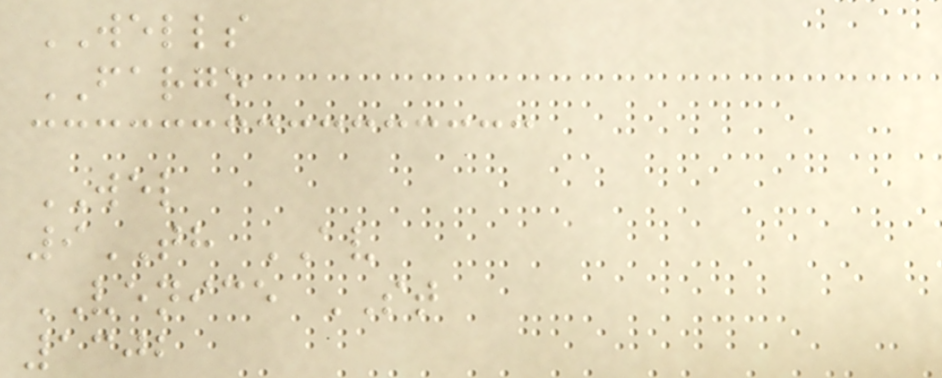WELLS
FARGO
WEL
9TH AV
VENICE ST
1302
